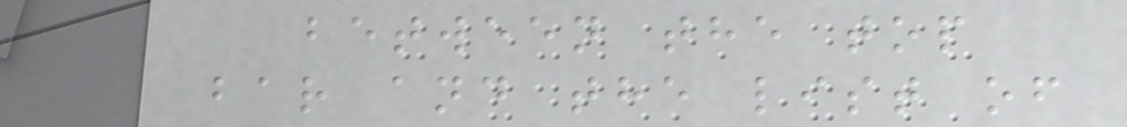between the top
bar and the list of
